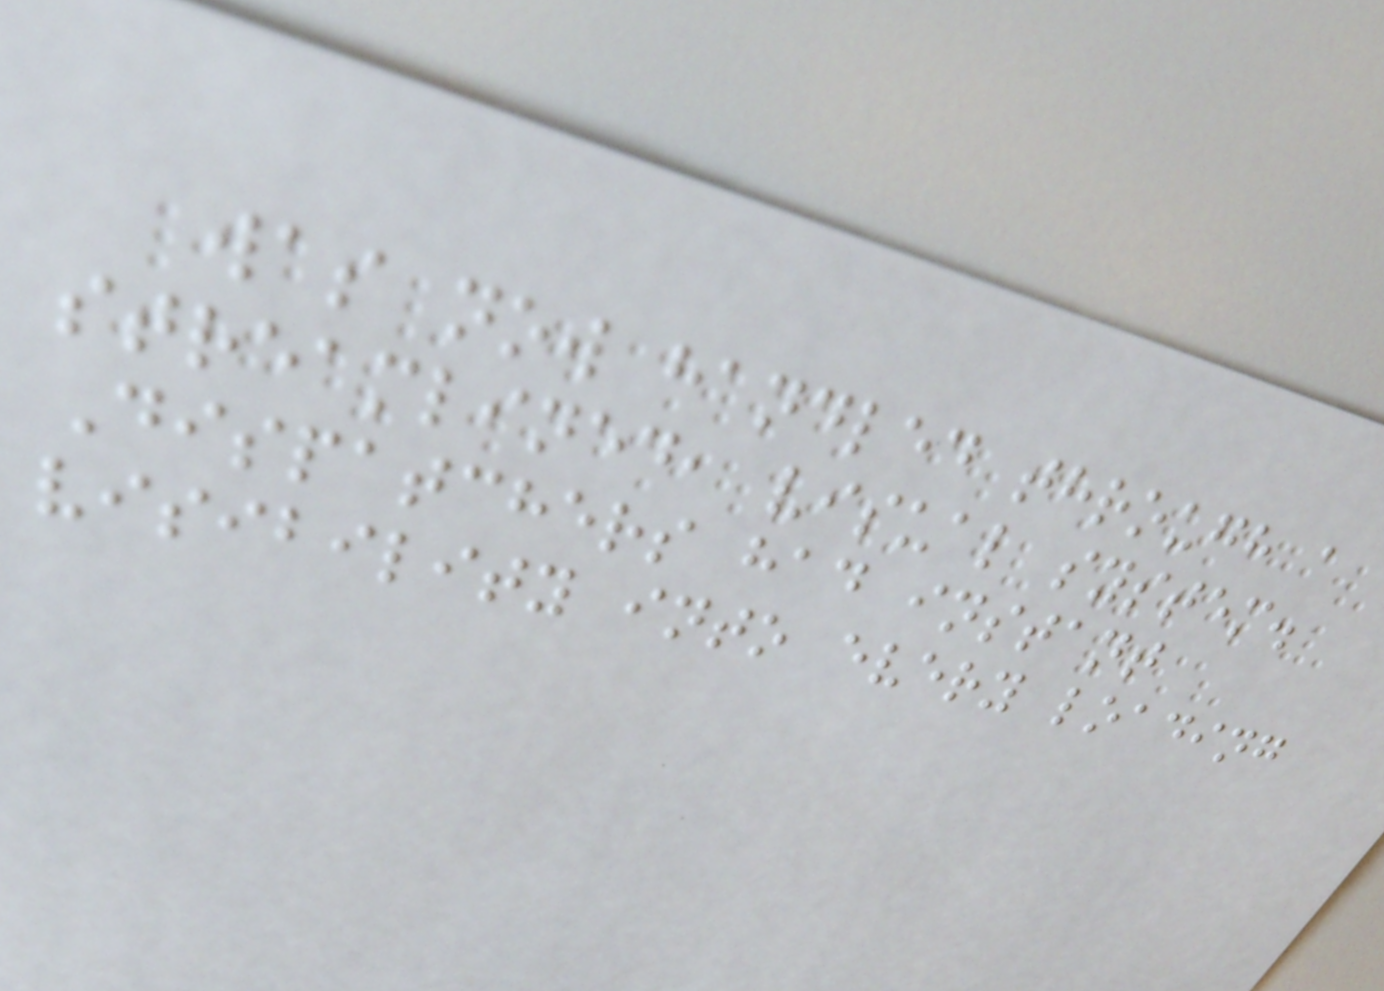was now handled through a
streamlined, visual system.
Dispatchers had instant
visibility into every loading
